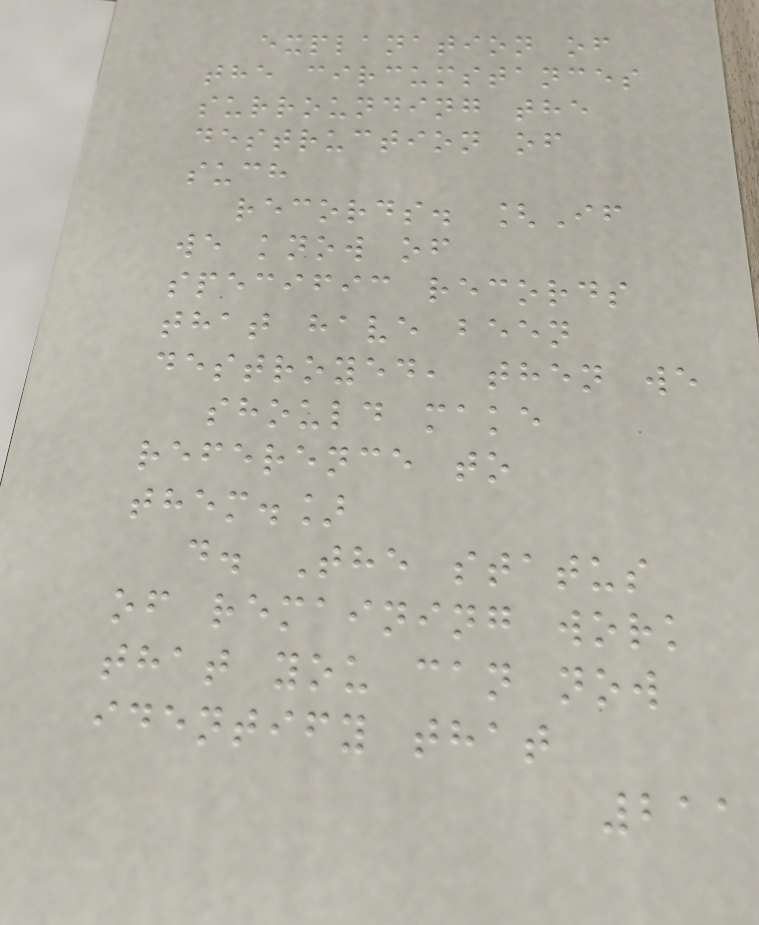explanation of
the circumstances
surrounding the
destruction of
such
records. [If
we know of
specific records
that have been
destroyed, then we
should make
reference to
them.]
d. The status
of remaining work
that you can now
identify that
211
